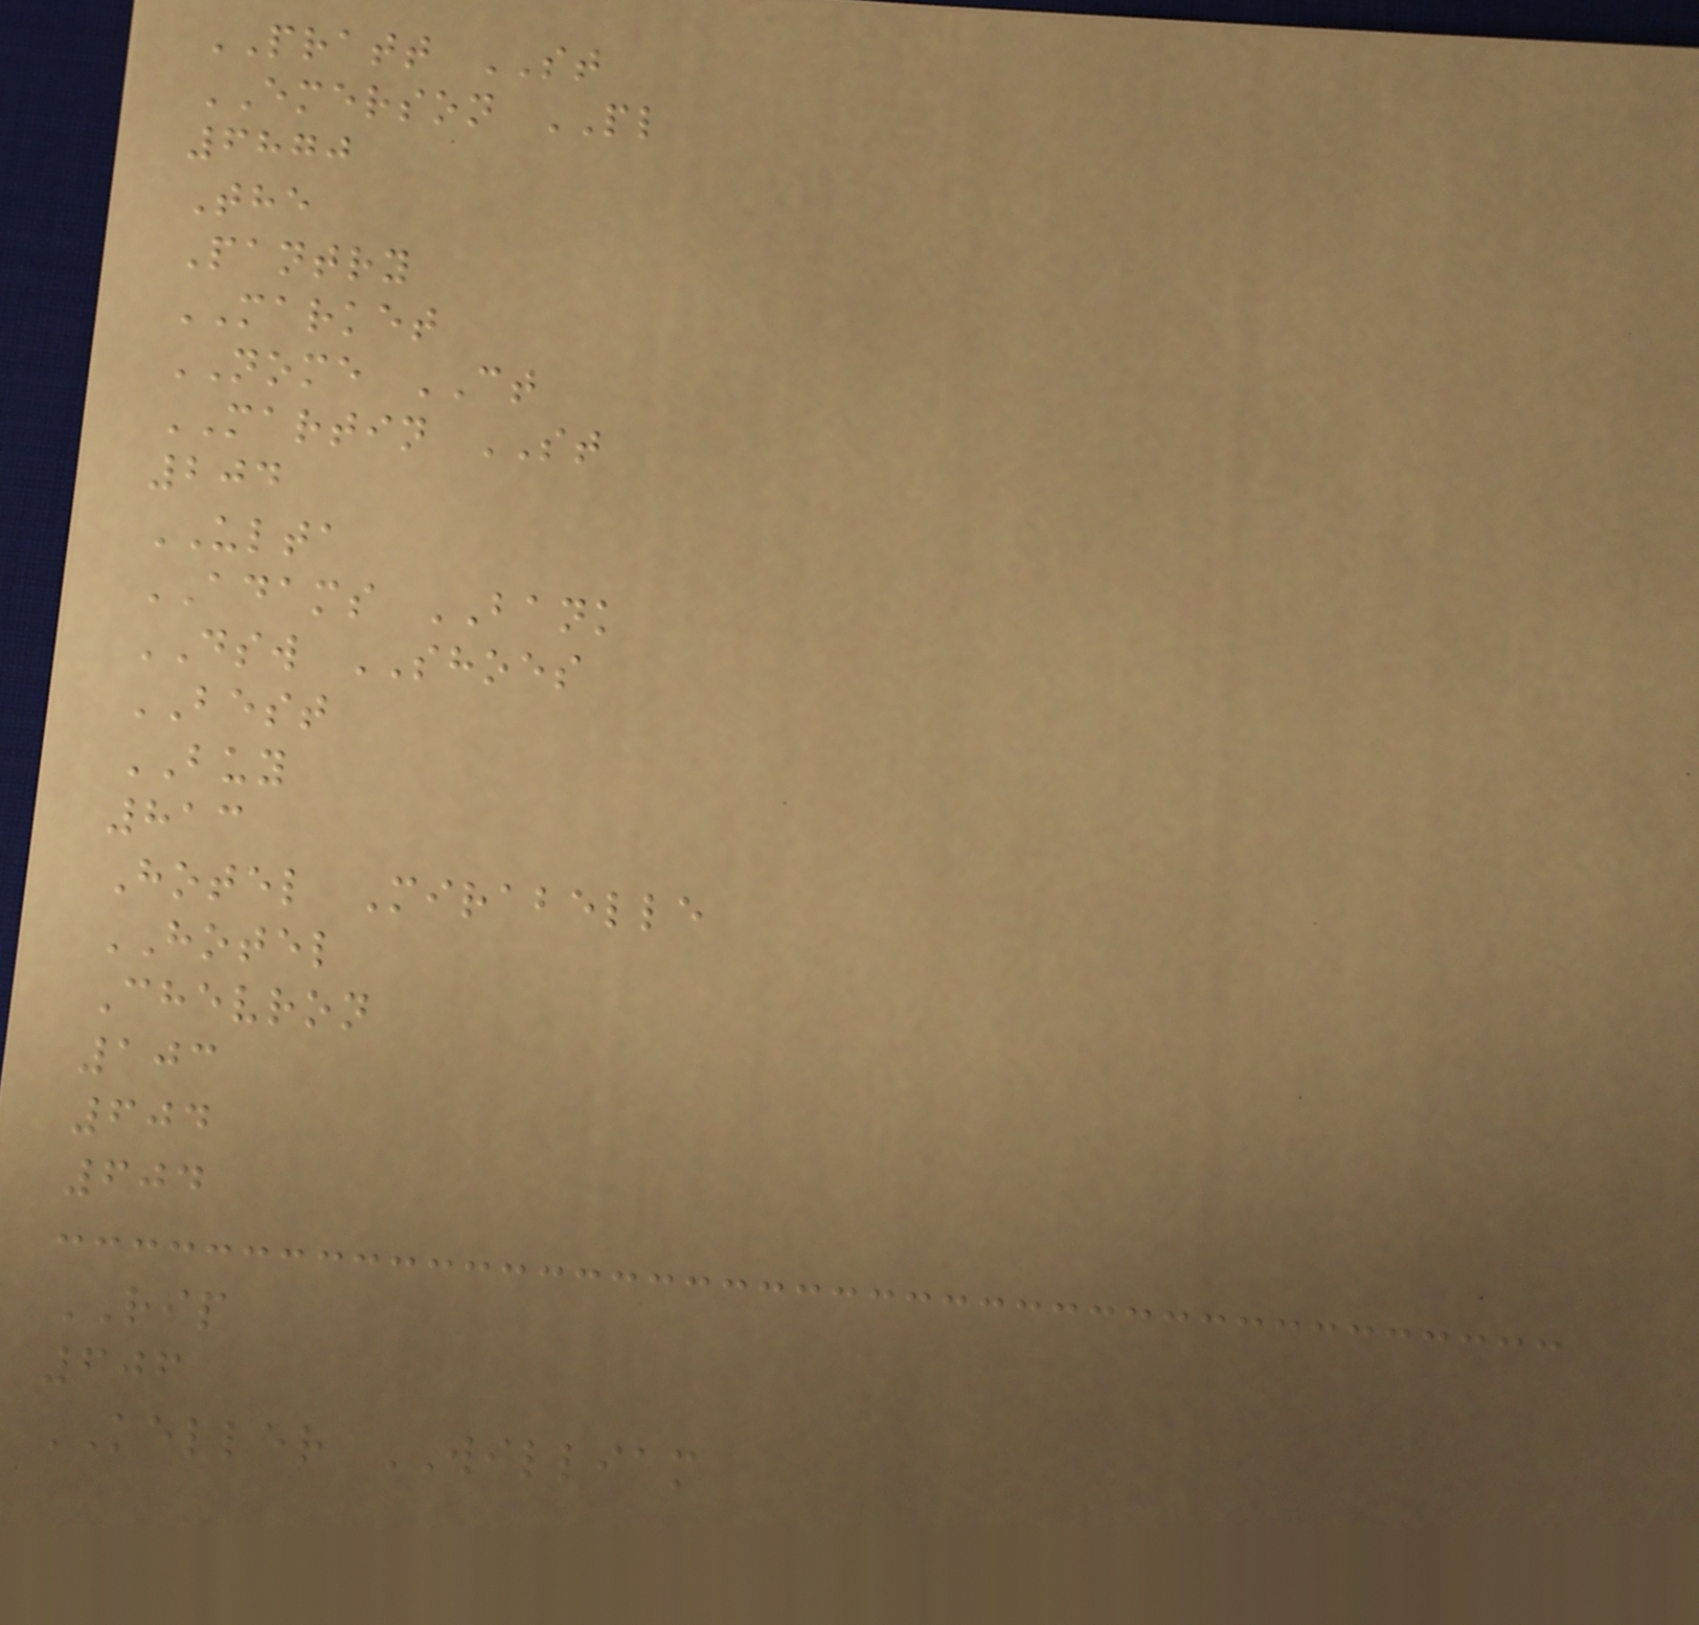PRATT ST
EMERSON PL
6870
The
Pantry
MARKET
NOME CT
MARTIN ST
204
ULTA
ADAMS BANK
DSW SHOES
BEST
BUY
813
Hotel Mirabelle
HOTEL
Chevron
103
604
604
RIP
606
KELLER WILLIAM
